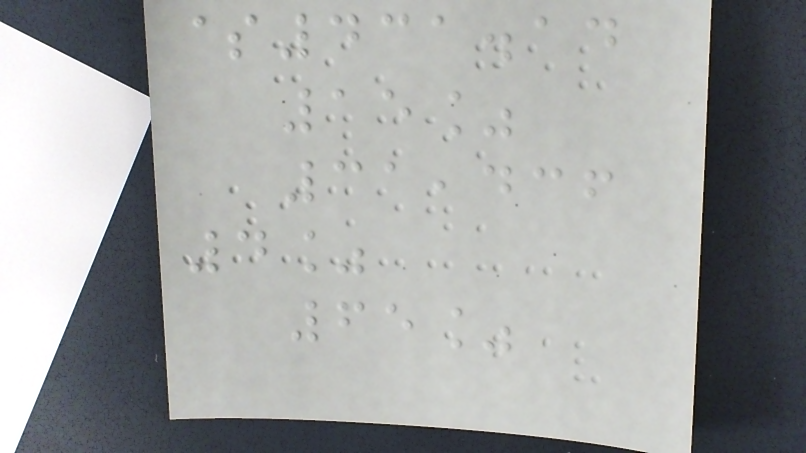$431.14
15%
31,436
4%
65%
